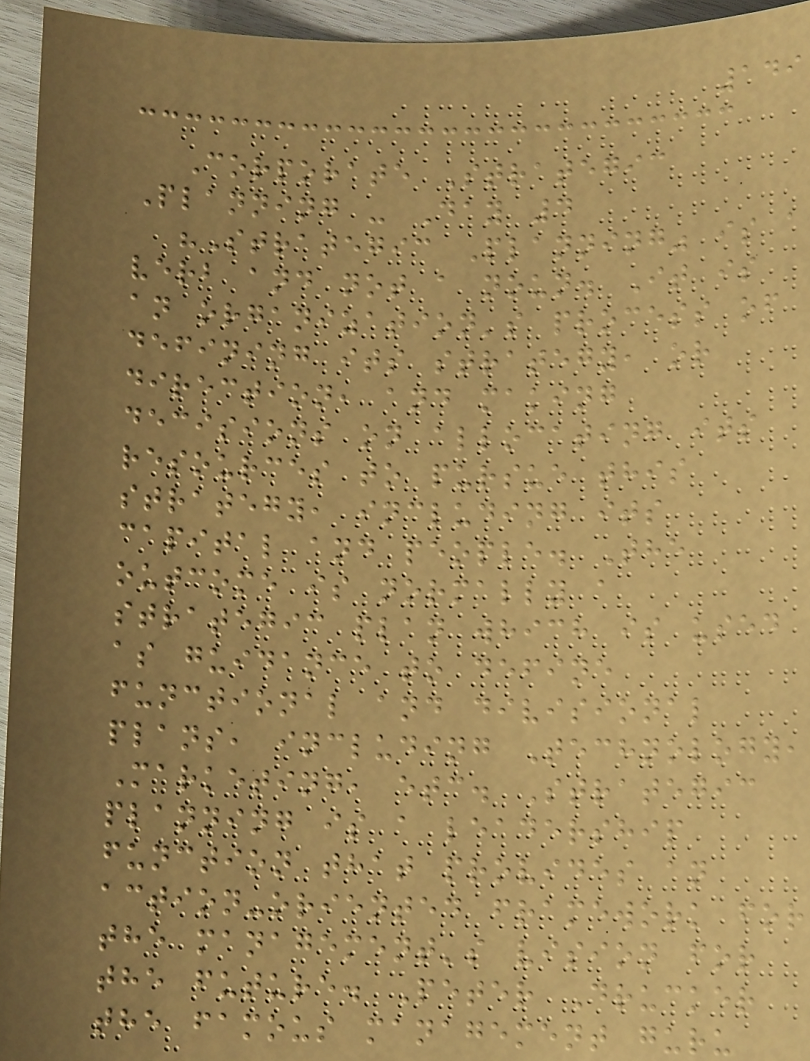149
Corporate Strategic
Planning - Day 4
"Strategic Planning" is a
verb and not a noun. It is
an organization's process of
defining its strategy, or
direction, and making
decisions on allocating its
resources to pursue this
strategy, including its
capital and people. The
outcome is normally a
strategic plan which is used
as guidance to define
functional and divisional
plans, including Technology,
Marketing, etc. Strategic
planning is a leadership
function that provides an
action-oriented framework for
the management's vision for
the future. Peter Drucker
the famous management guru
